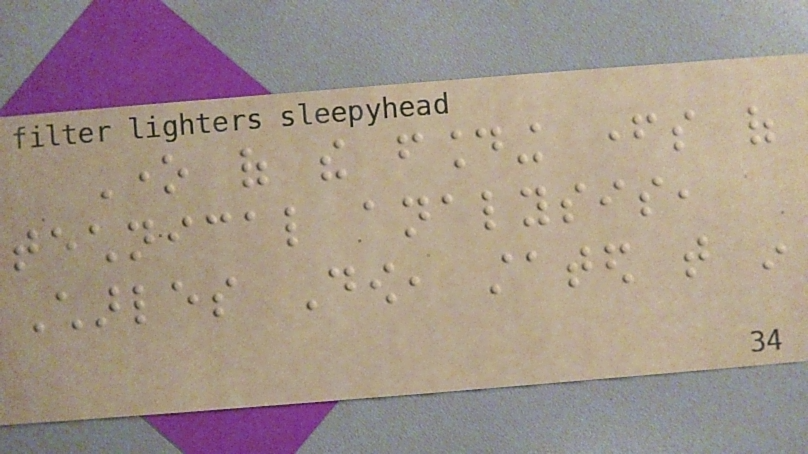One of the founding fathers of
technical analysis,
Charles Dow, stated that in
